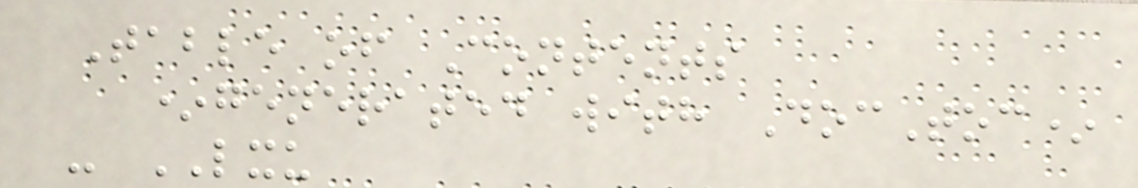Table of Contents
*generated with DocToc*
- LXU
